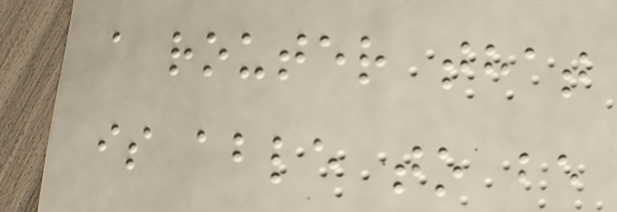a router that
is able to be
